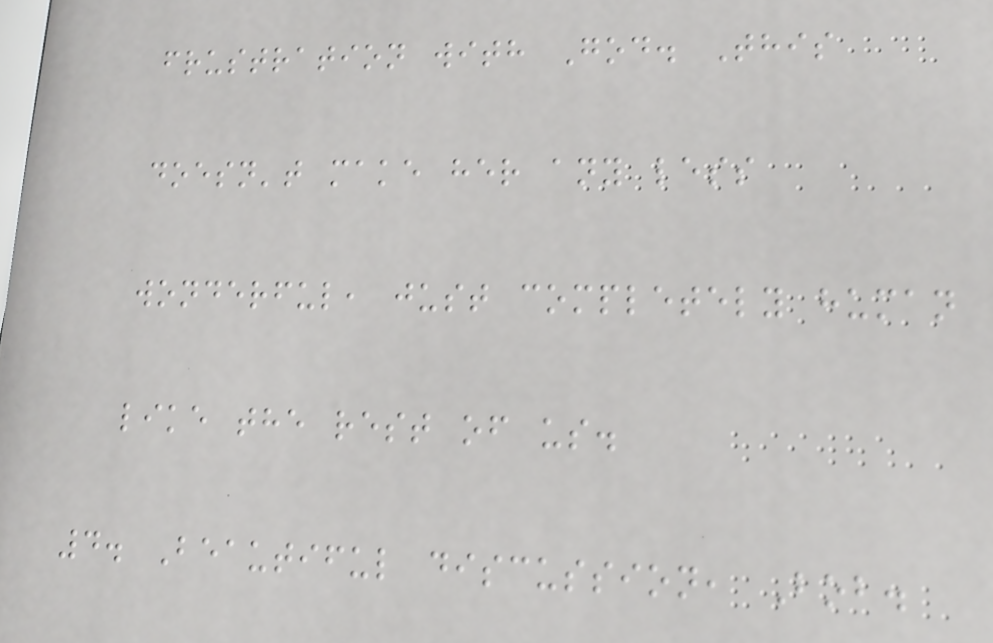frustration with God. This
doesn't make her any less
wonderful, just completely human
like the rest of us.
4. Beautiful discussion, Bob.
